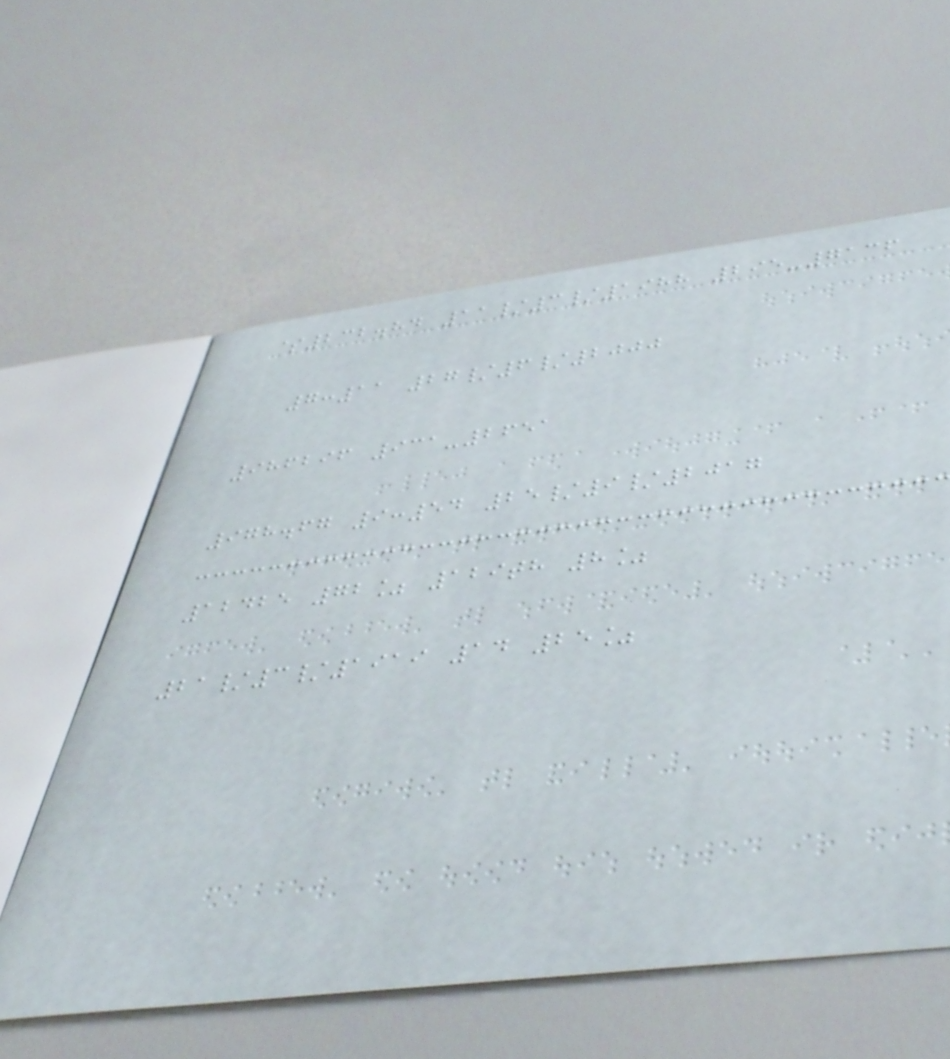$232.84 11/3/1988 295-7136
7:11 27/6/2000
986296 931-2651
978.67 9:54 25/9/2017
12425 72% 129th 8%
21/3/1919 14 25%
